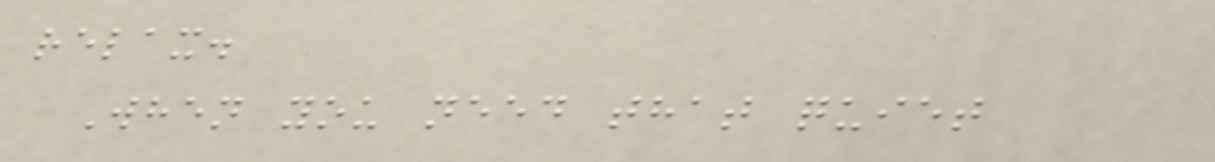relax.
When you need that quiet
